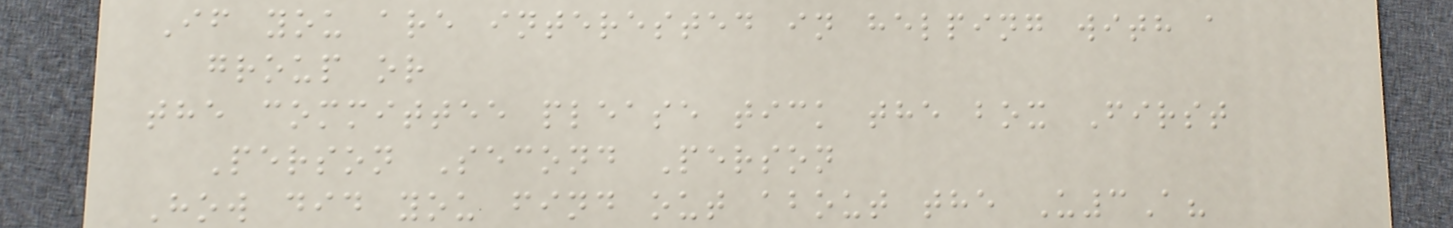If you are interested in helping with a
group or
the committee please tick the box First
Person Second Person
How did you find out about the U3A?
